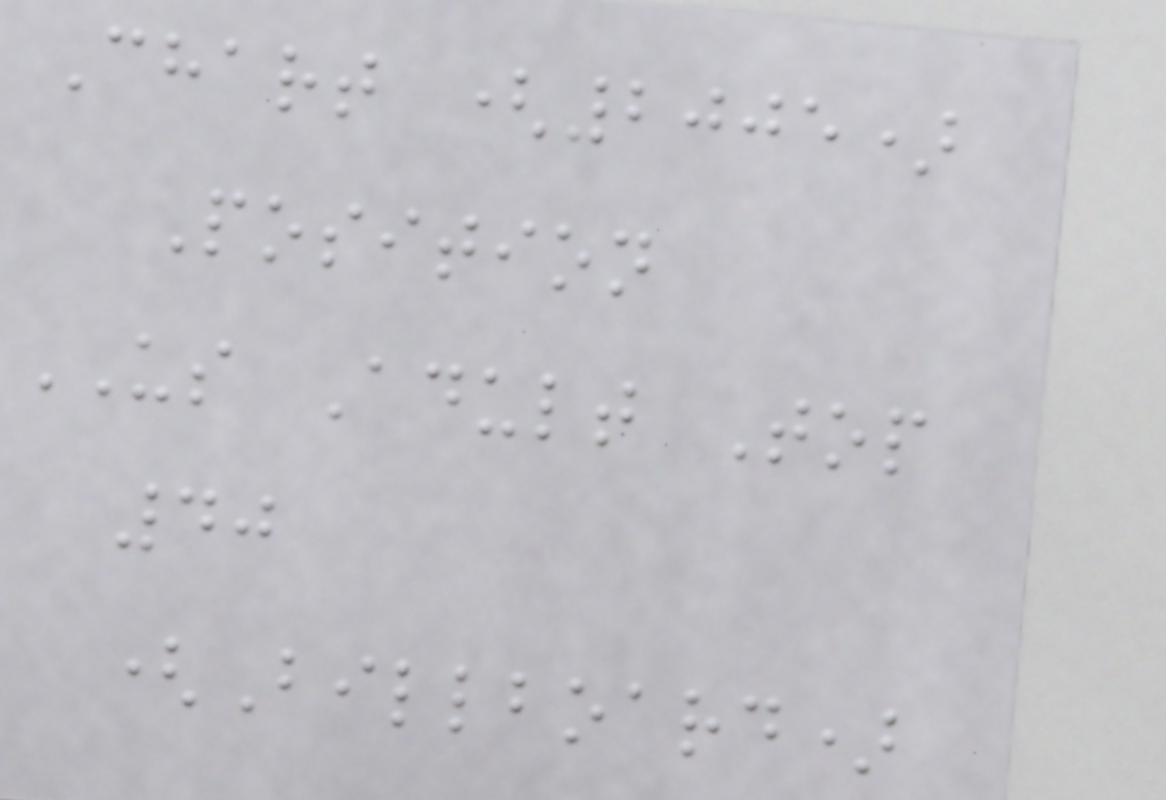Chart (2005)
Position
US Adult Top
40
(Billboard)
